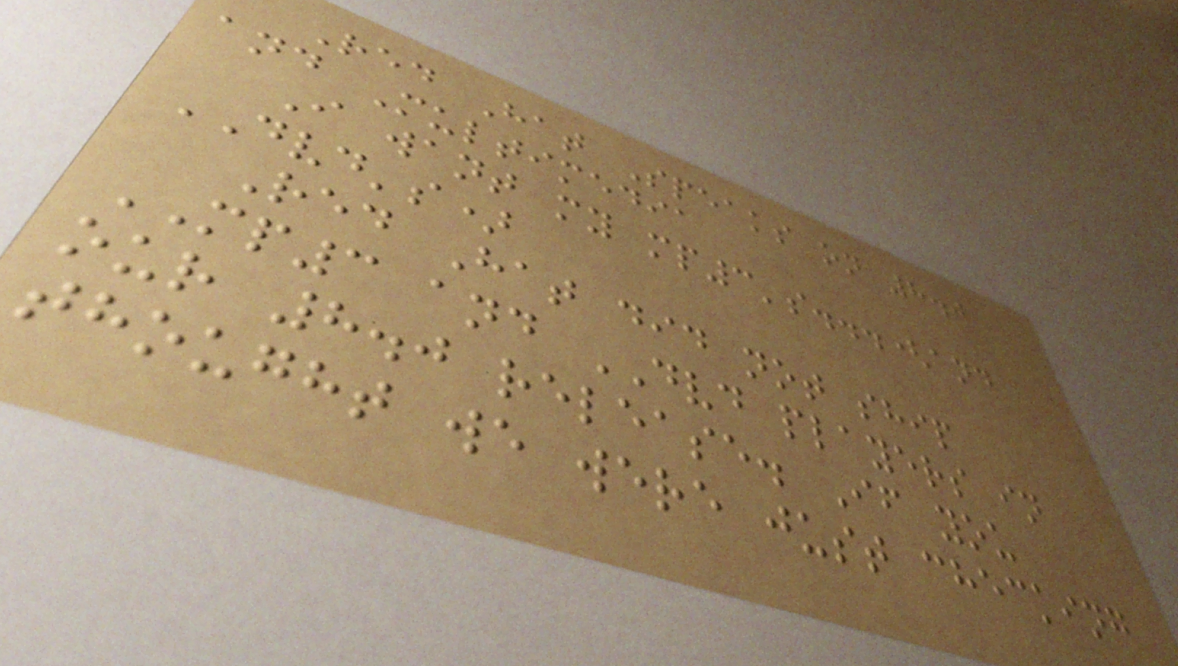Red Hat Speaks on 8.0
and Multimedia
I want my mp3's...(and
DVD's)
Red Hat did not ship
MP3 and DVD players in
our 8.0 release. If you
thought we were just checking
